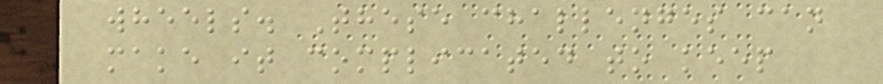wheels. These challenges can
make it complicated to keep
